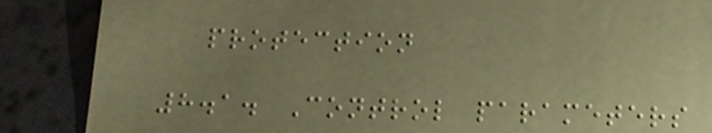protection
8.1. Control parameters
